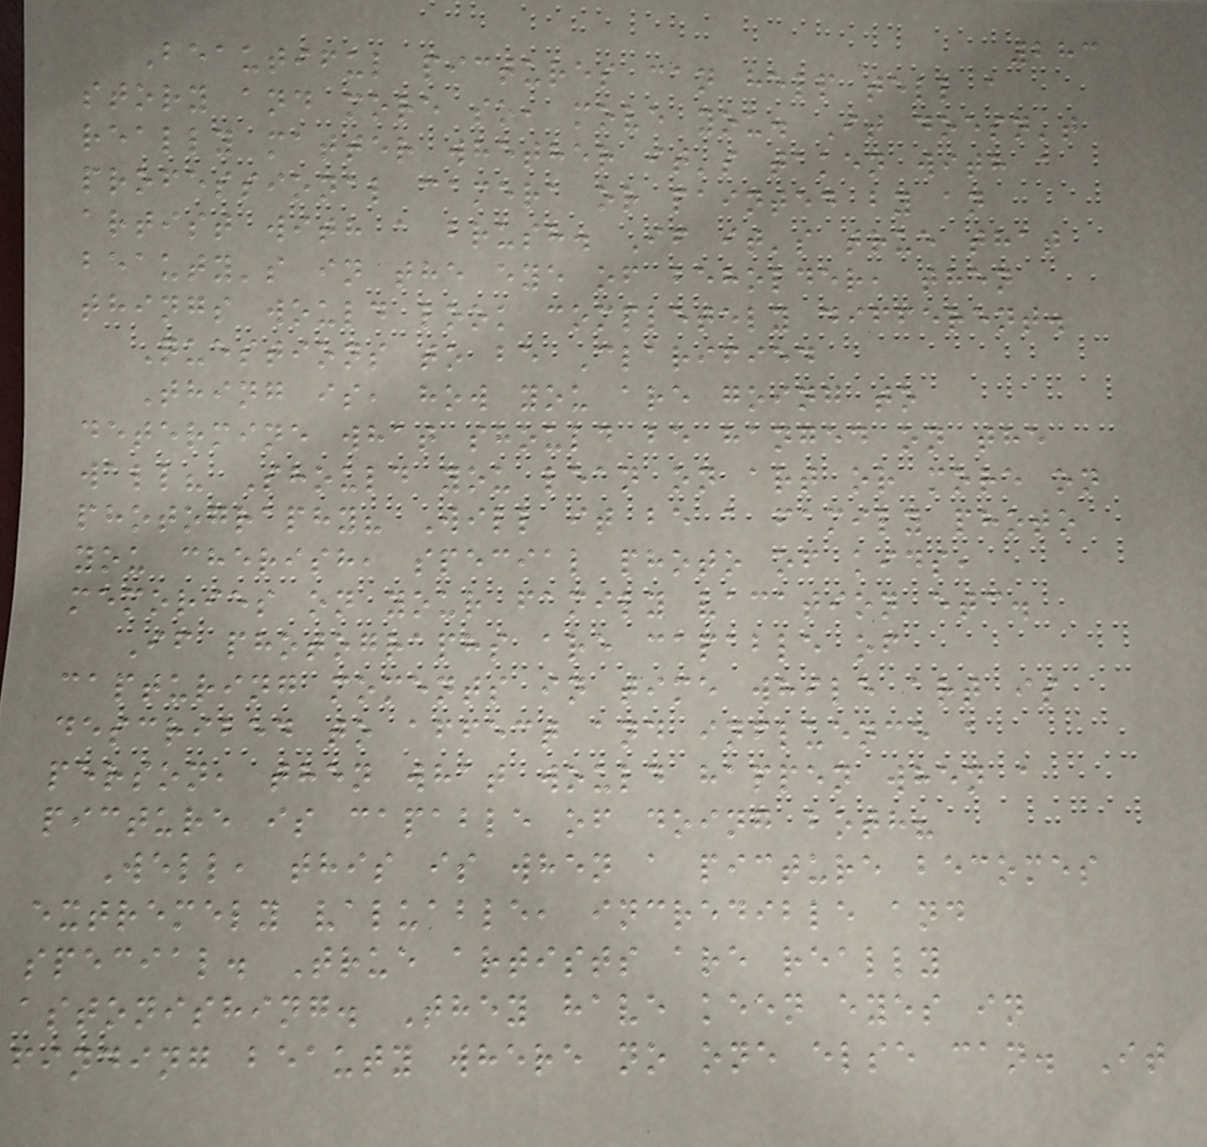283
Beautiful pictures can help tell a
story and more so, move you. It doesn't
really matter whether it's taken with a
professional camera or painted by an
artist with a brush. If it's true that
beauty's in the eye of beholder, then
things would look completely different.
Questions to be Clarified
Thing is, how you are going to
determine what should be hanged on the
wall? Should you lean on art or more on
photography? Will it be a family photo
you cherish, special photo of kids,
memories on your family vacation etc.
If photographs are capable of
capturing moments in time while art is
described to affect and influence a
person, then what would happen when a
picture is capable of doing both?
Well, this is when a picture becomes
extremely valuable, incredible and
special. True artists are really
astonishing. They have keen eyes in
finding beauty where no one else can. It
